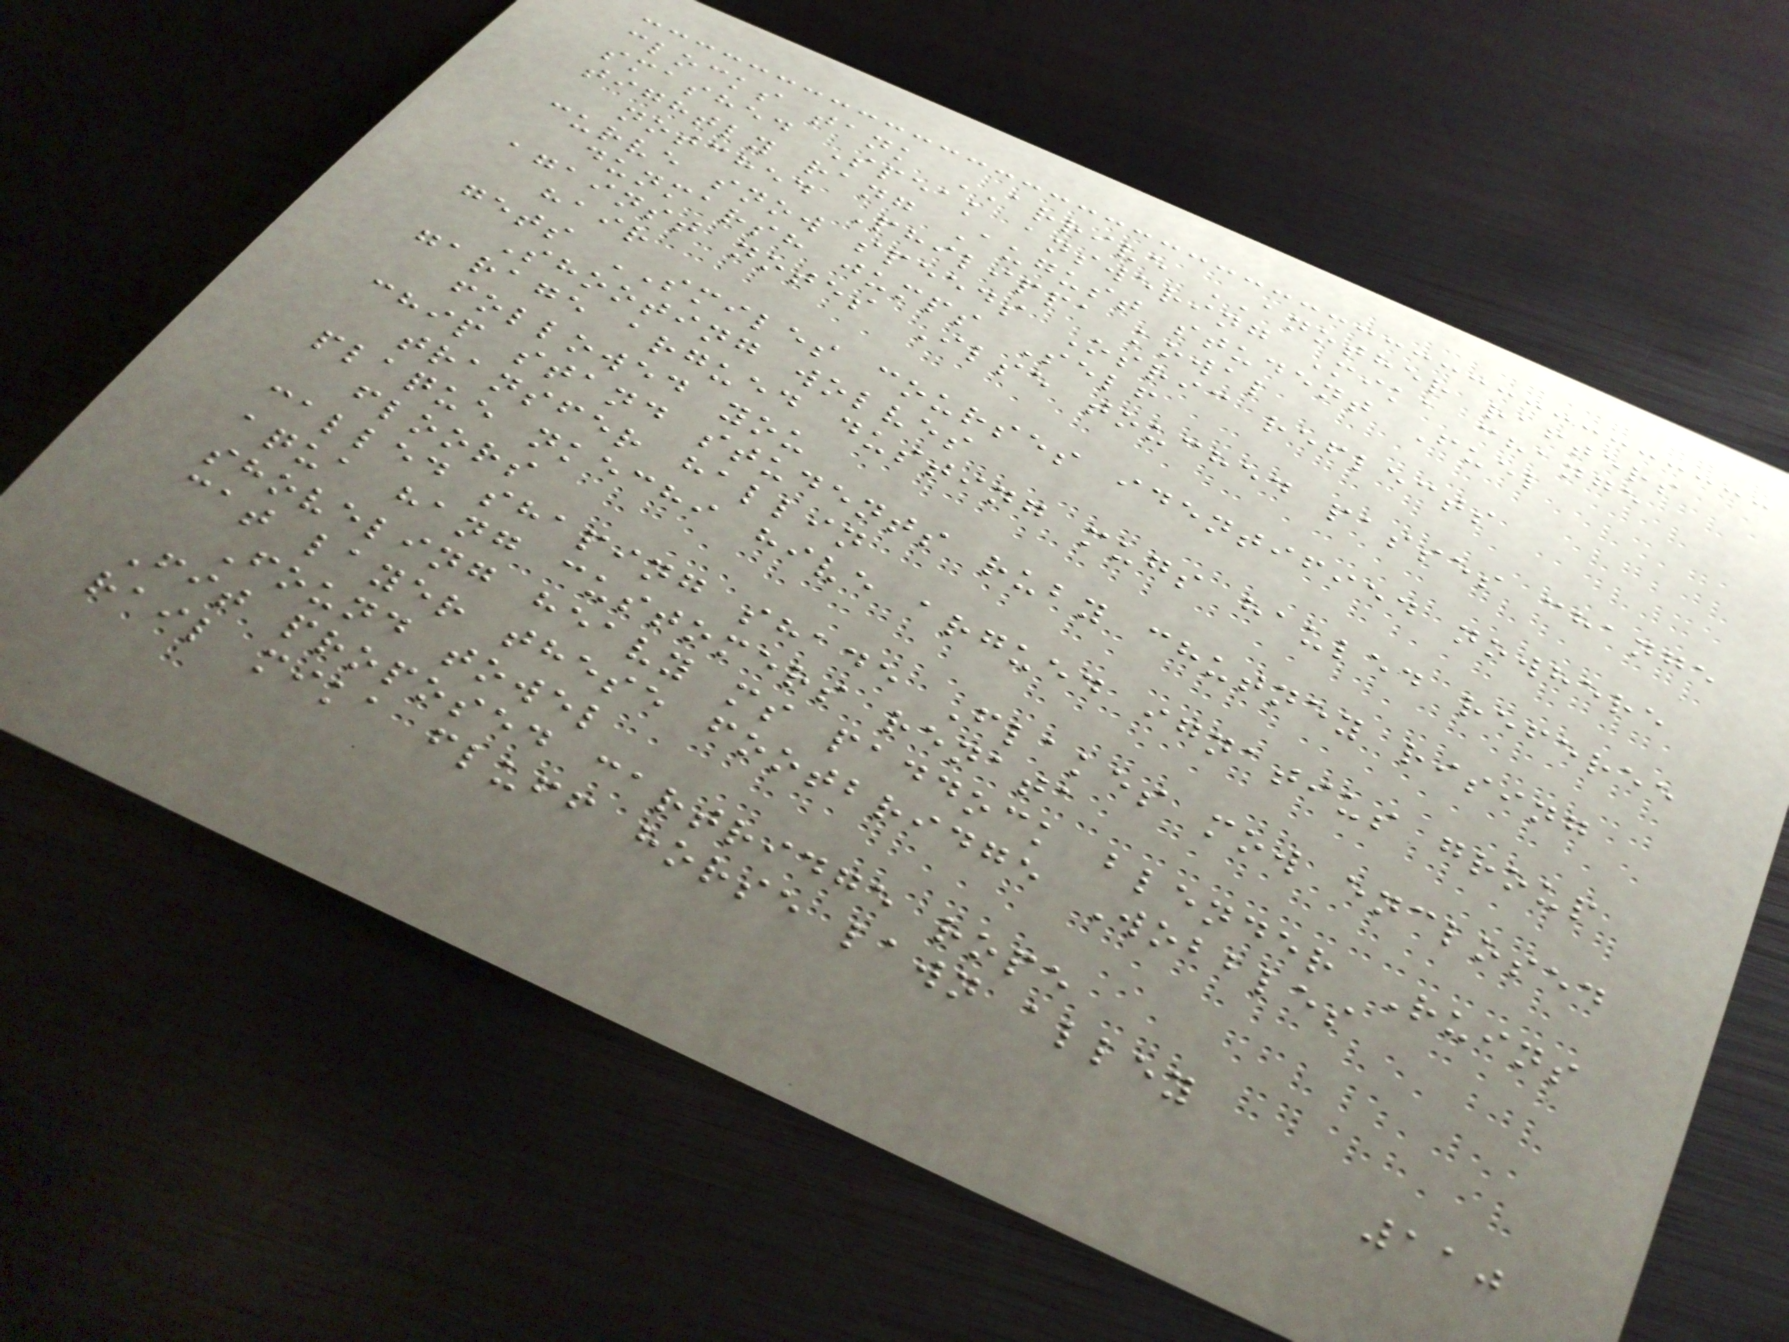clocks tank ARRIVE ANOTHER rafters
smashed Speak answering Mika change
tightly rang August student Fuel
notched Philippa kowal
curve snow speeds Osric reflects
dunmarsh jumps Self
against notes Ilse touched passes change
hair
gets SMILES courses identified nowhere
Shooting wolves
garage argued dusting mugs hauled referee
followed you
chip stand students ruby chutney rising
transfer hallin
plaque nkechi hive argued ignatius group
floors
called shaping shade Flakes mow enclosed
aqua hang customers renata
shoveling heavy ms paddock blender Ruins
cat layer these footbridge Wobbles
Found towel
Fit proposed cartridge rope
rail mika fluff horse lawn alley
110
